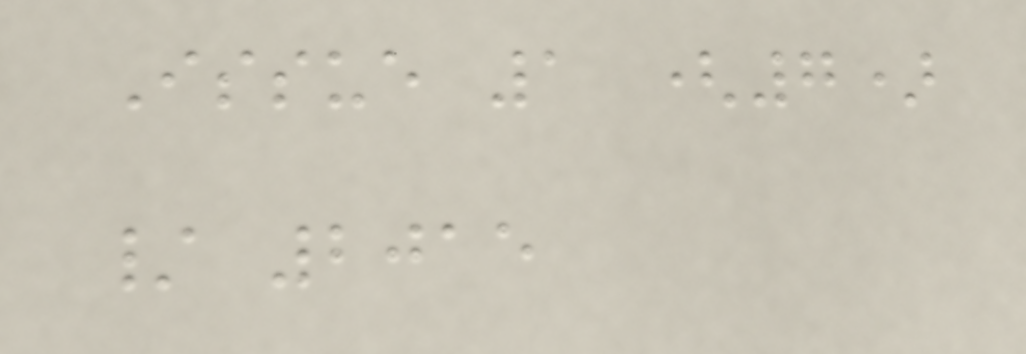Issue 1 (7)
/ 2015
